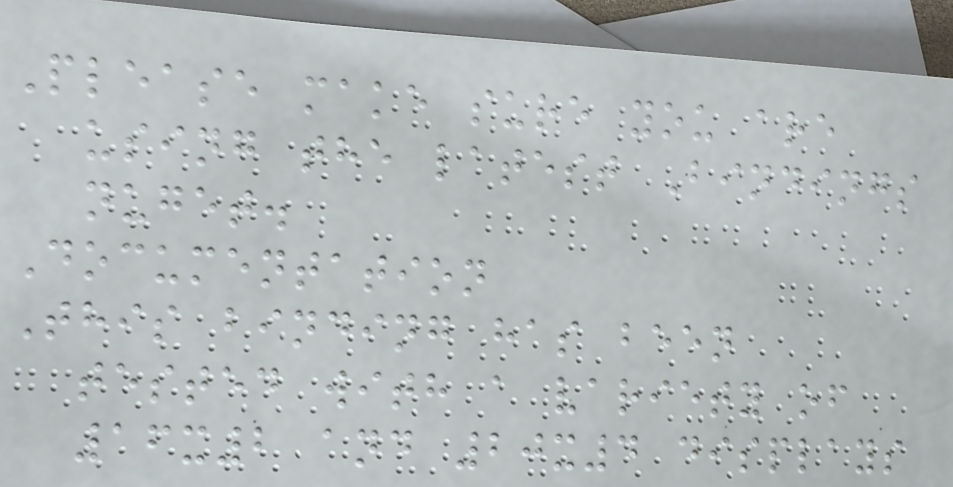Please make sure you are
using the latest Bindings
nuget.
Documentation
This binding has been
tested with a variety of
16x2 and 20x4 displays
